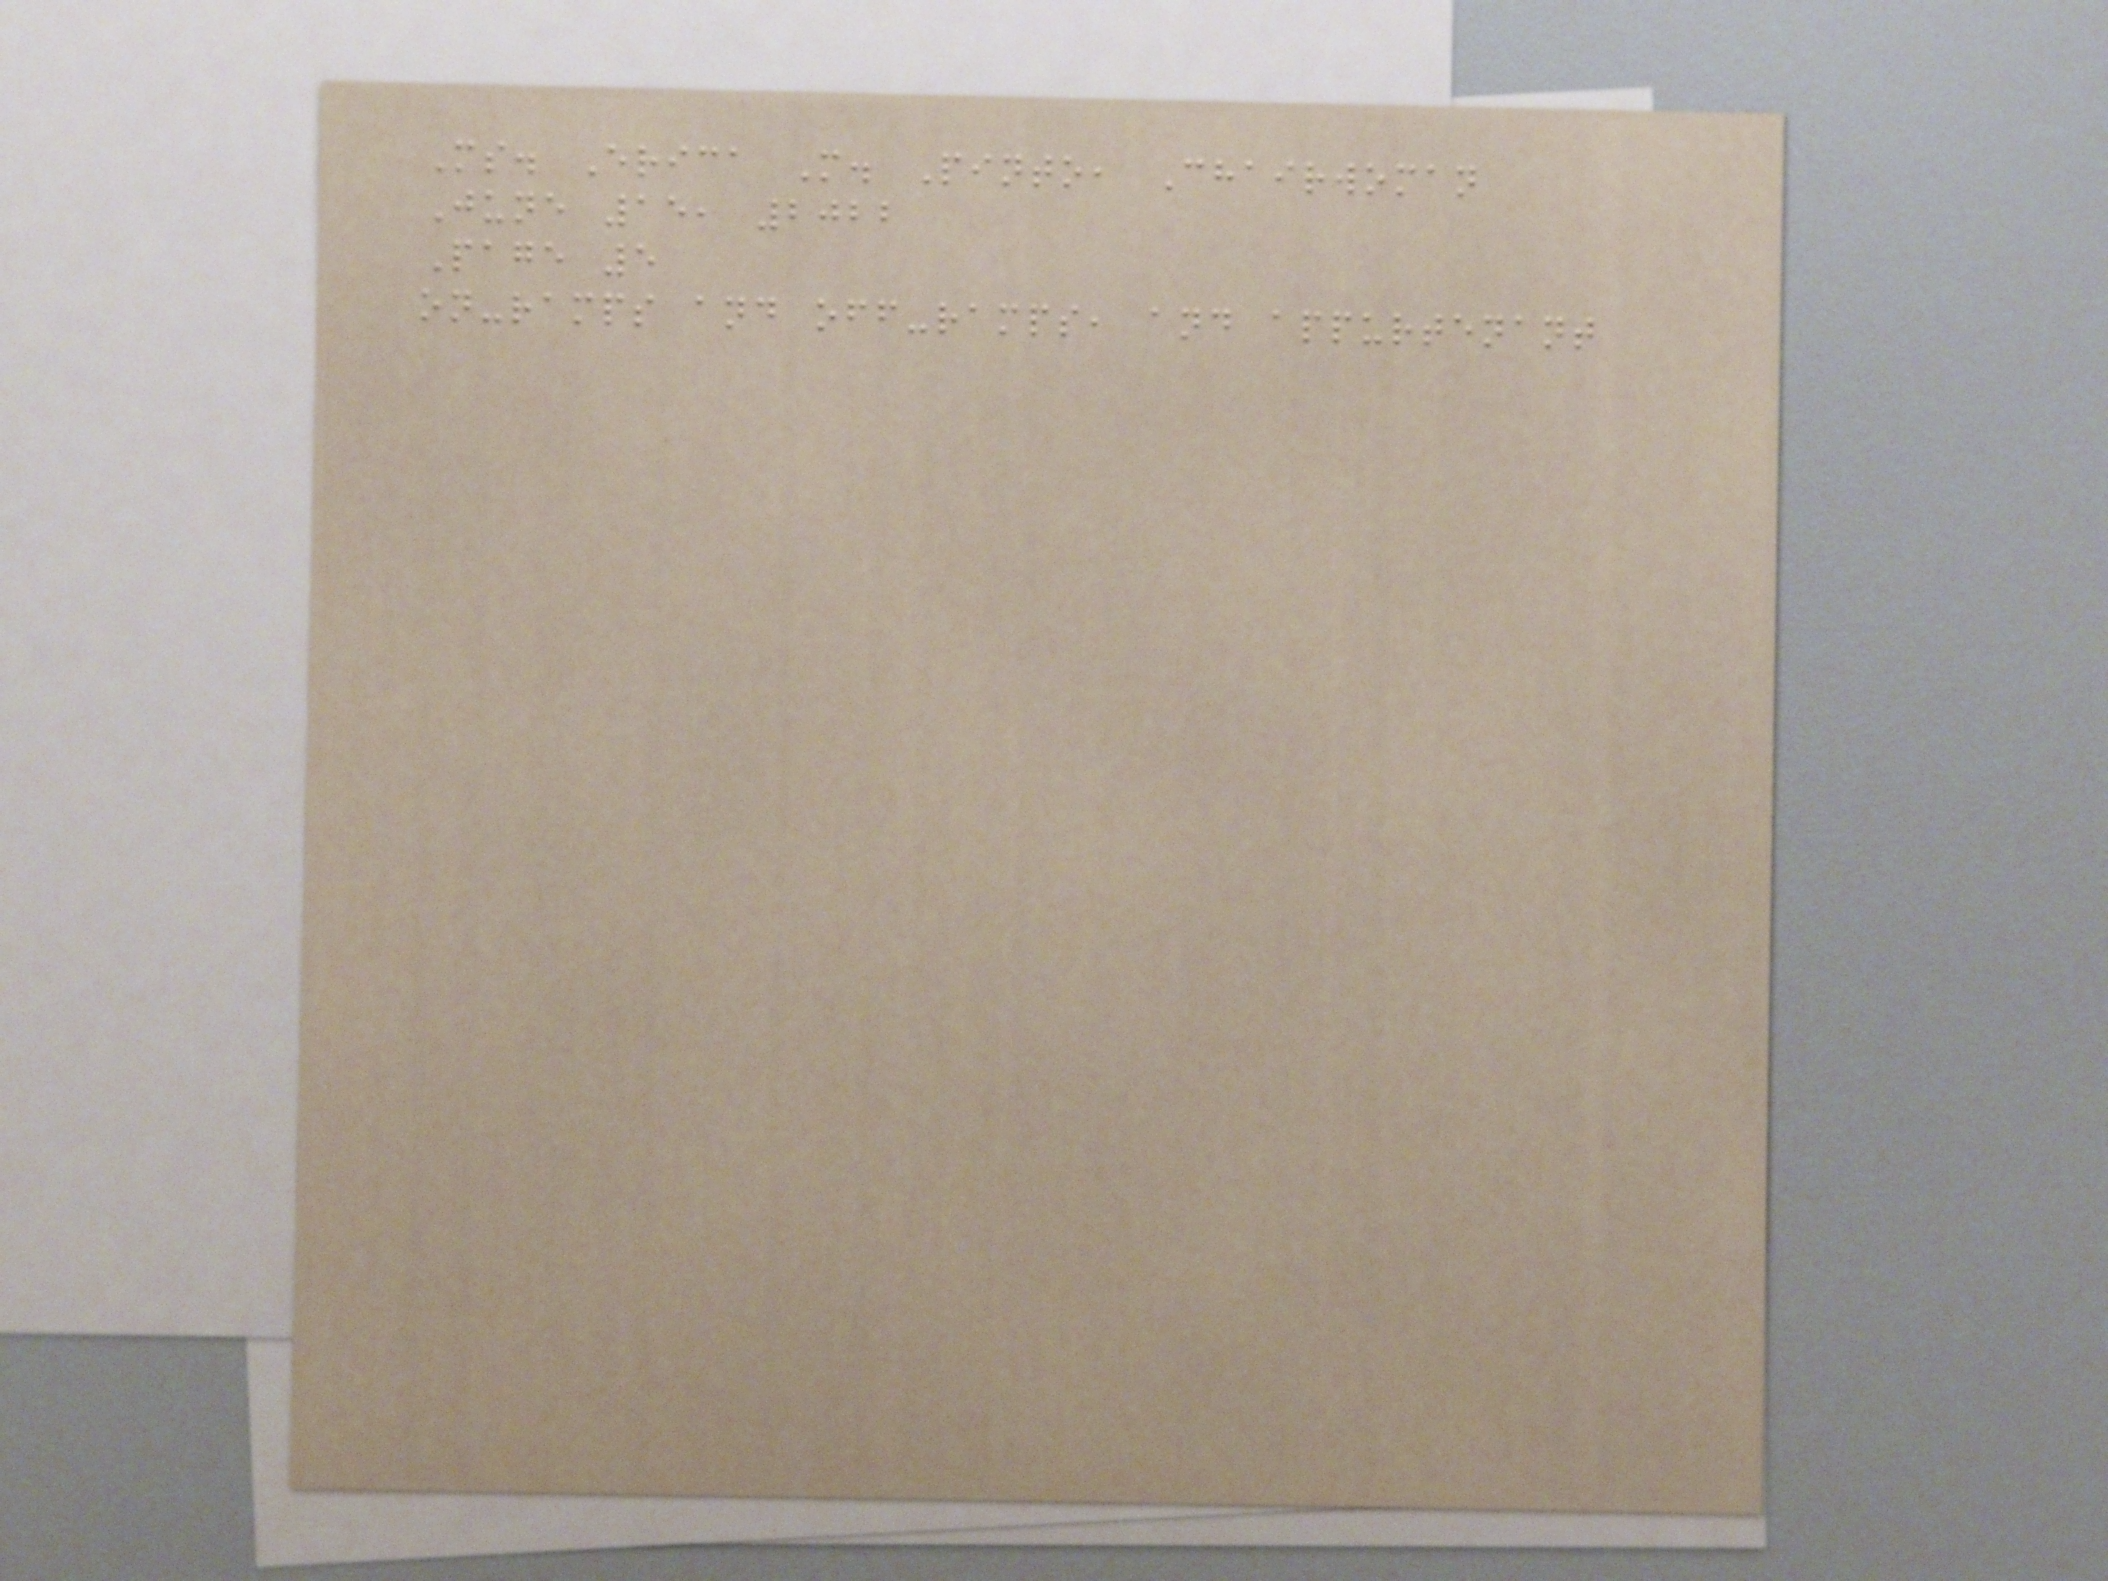Ms. Erica M. Pinto, Chairwoman
June 15, 2022
Page 5
on-ramps and off-ramps, and appurtenant
